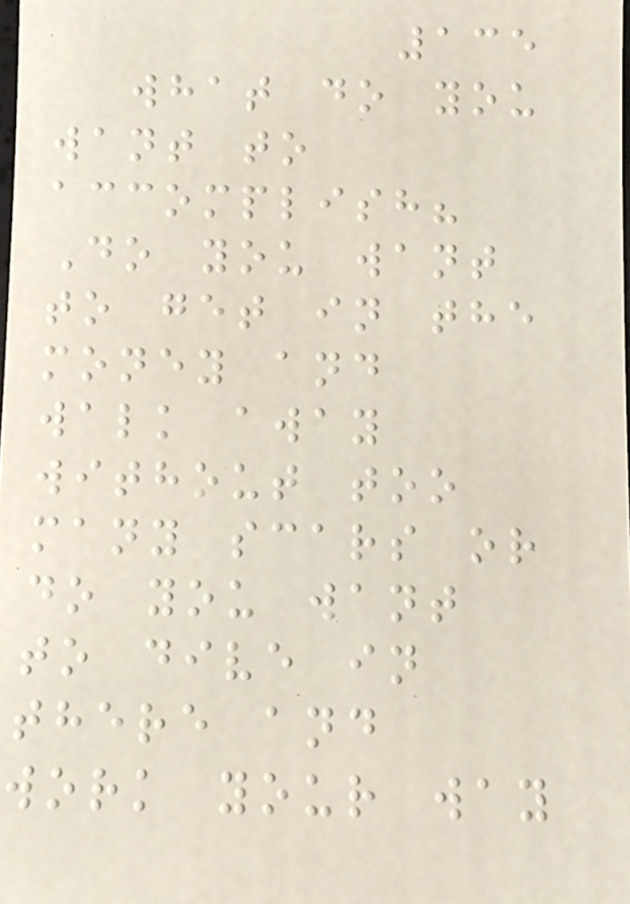135
what do you
want to
accomplish?
Do you want
to get in the
money and
walk away
without too
many scars or
do you want
to dive in
there and
work your way
